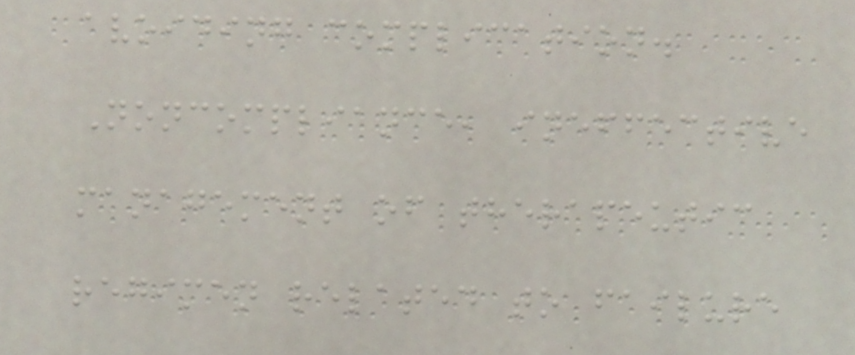avoiding complication.
Noncompliance, ineffective
management of therapeutic
regimen related to failure
